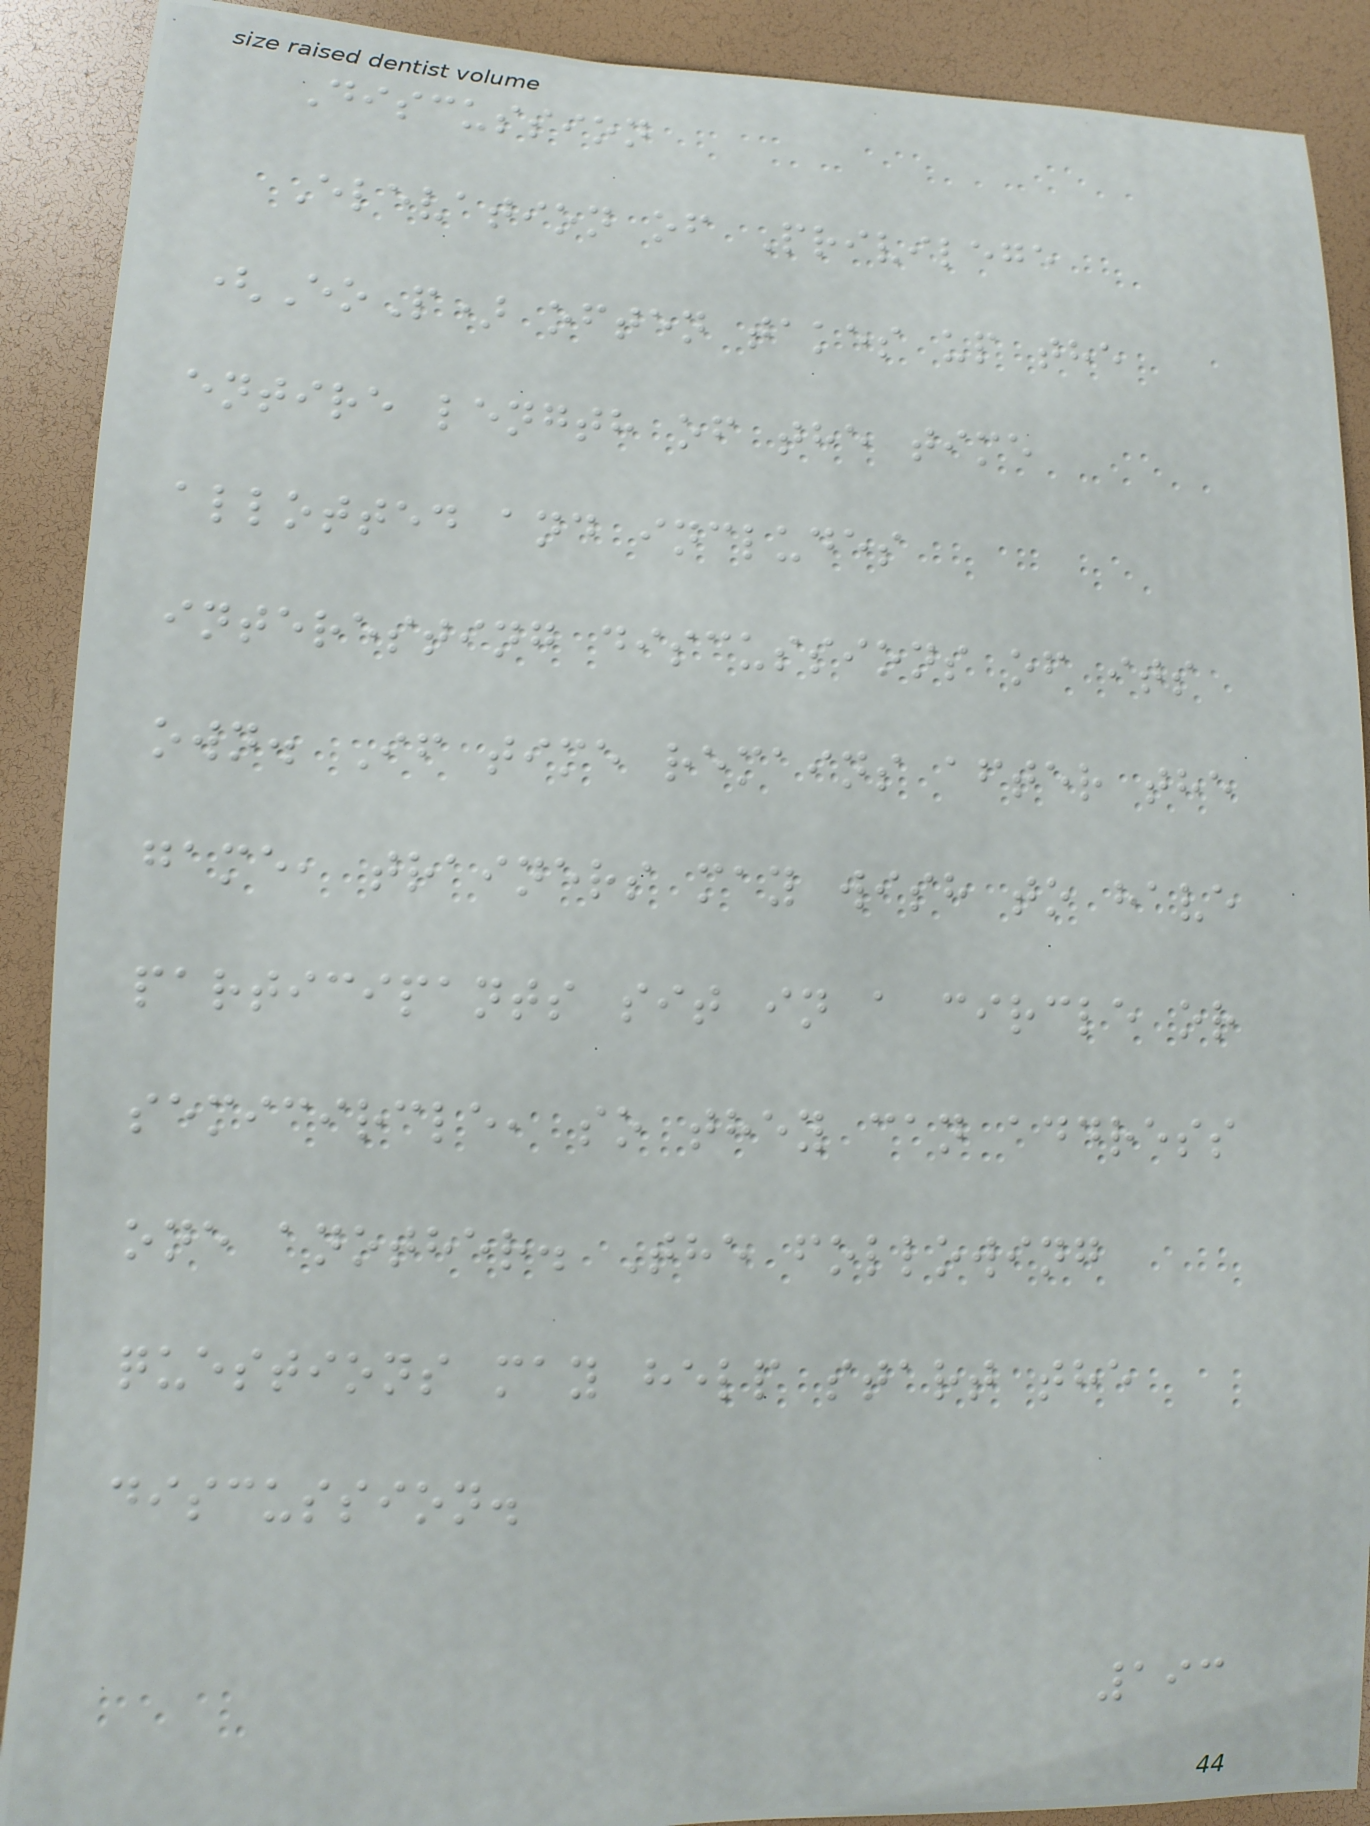Discussion
Elevation of Privilege
(EoP) often takes up the
entire length of the time
allotted and includes
interesting discussions of its
own. If time remains after the
game, trainers may wish to have
participants sit in a circle or
semicircle, so they can address
one another. The following
questions may help start the
discussion.
193
